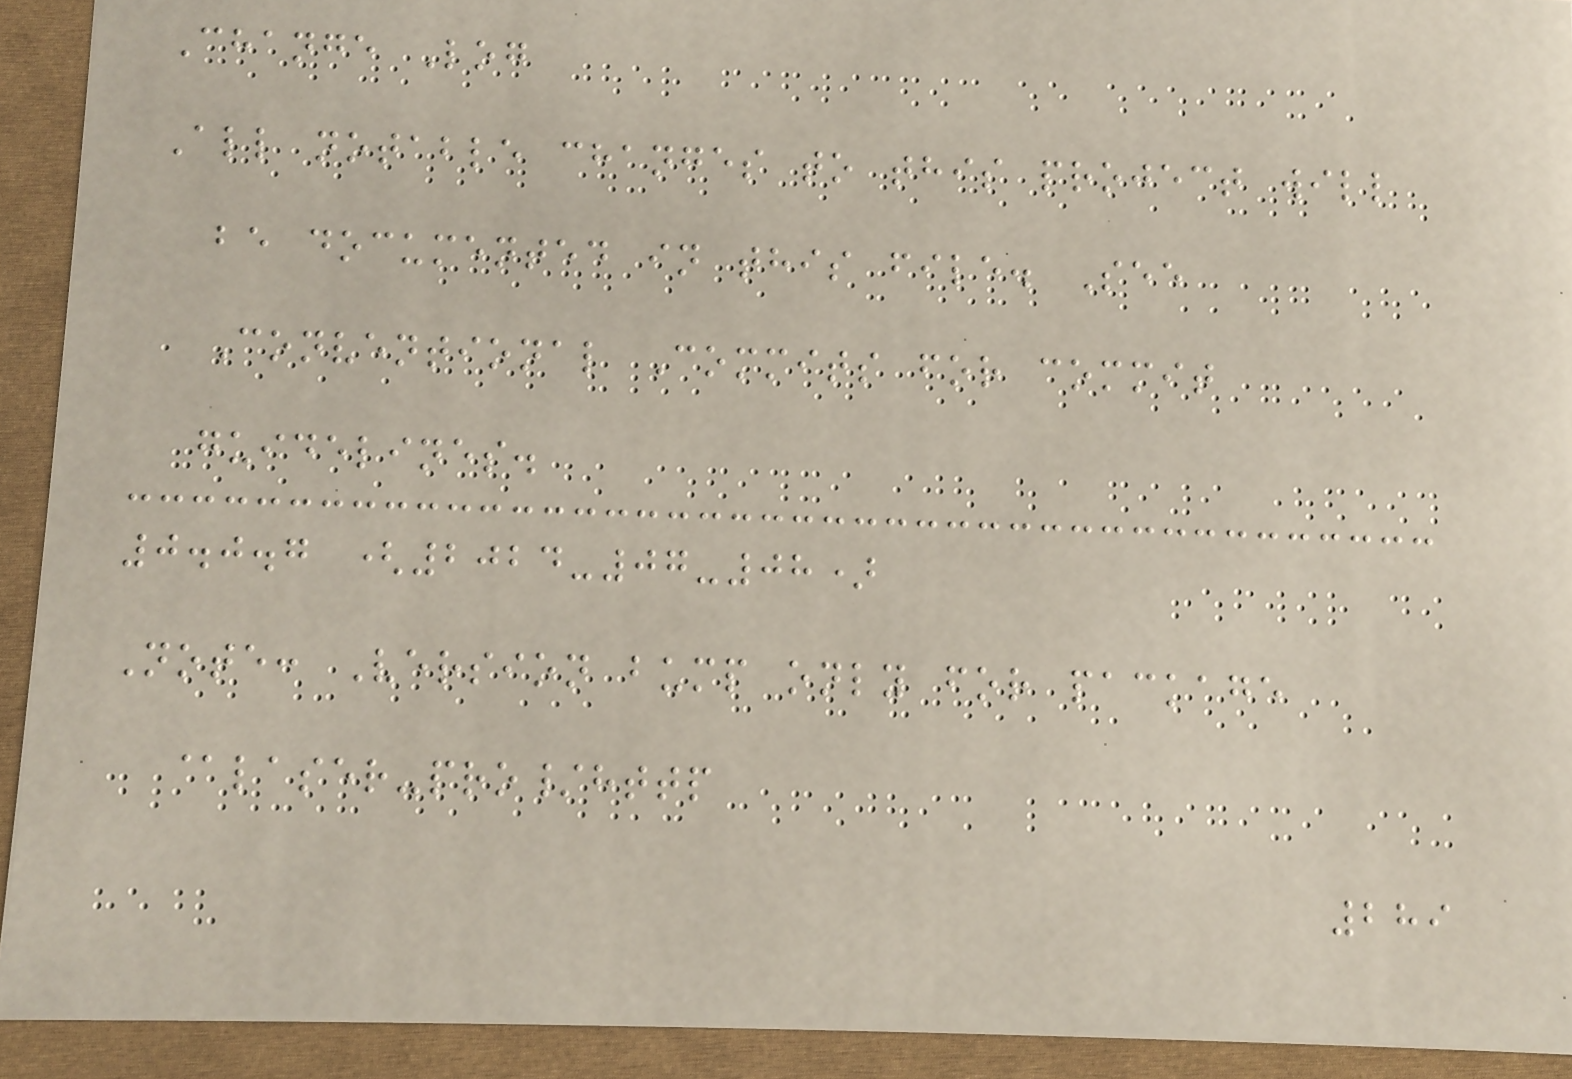Change Log
All notable changes to this project will
be documented in this file. See
Conventional Commits for commit
guidelines.
0.0.7 (2024-07-08)
Note: Version bump only for package
@laser-pro/http
289
